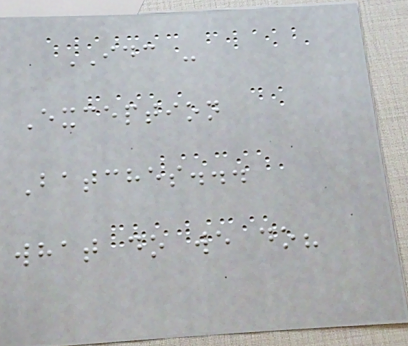IDC -
Exception
Batches...
what do we do?
